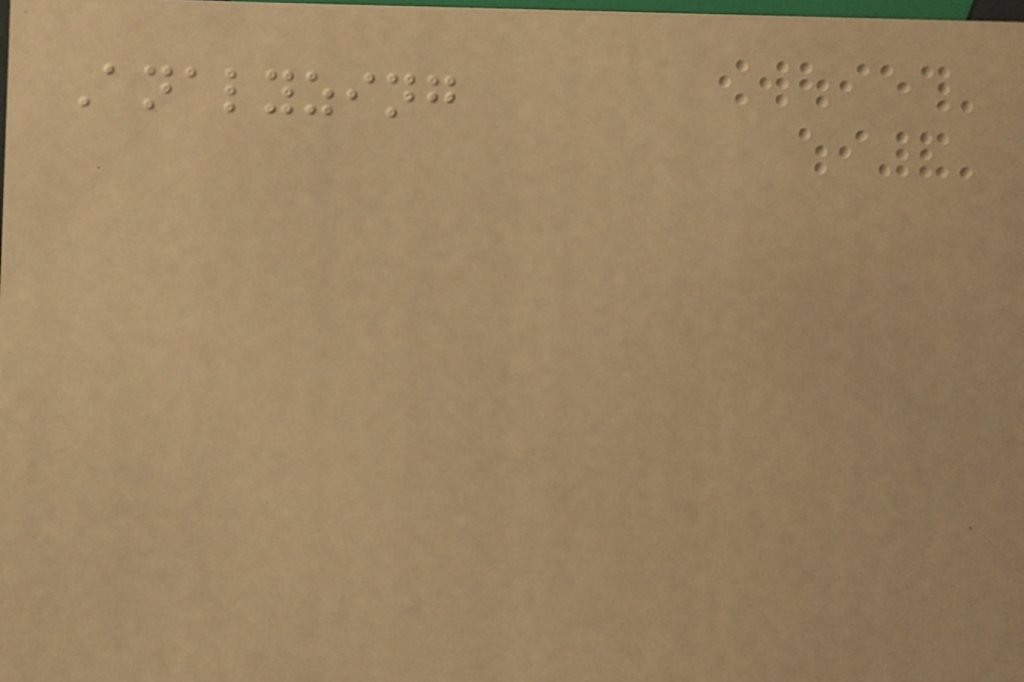Analyzing
